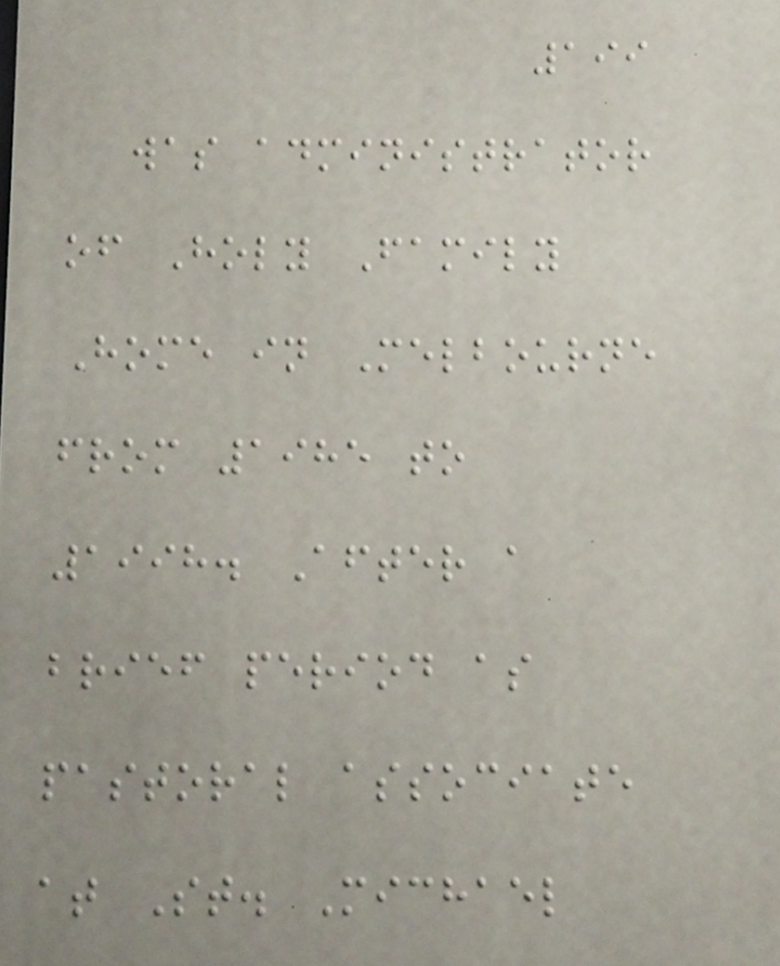199
was administrator
of Holy Family
Home in Melbourne
from 1985 to
1998. After a
brief period as
pastoral associate
at St. Michael
